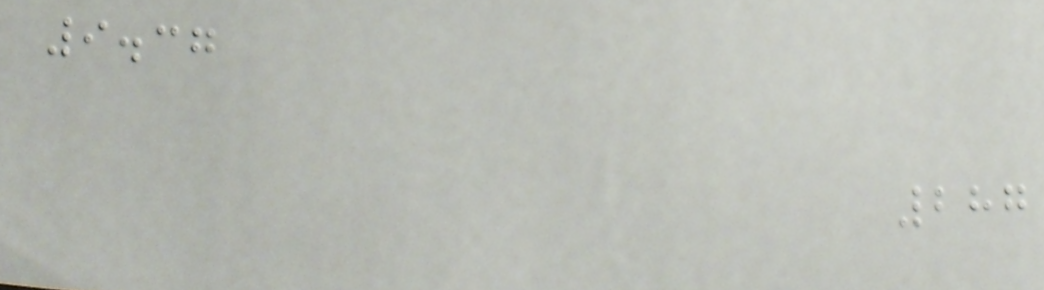9.37
287
